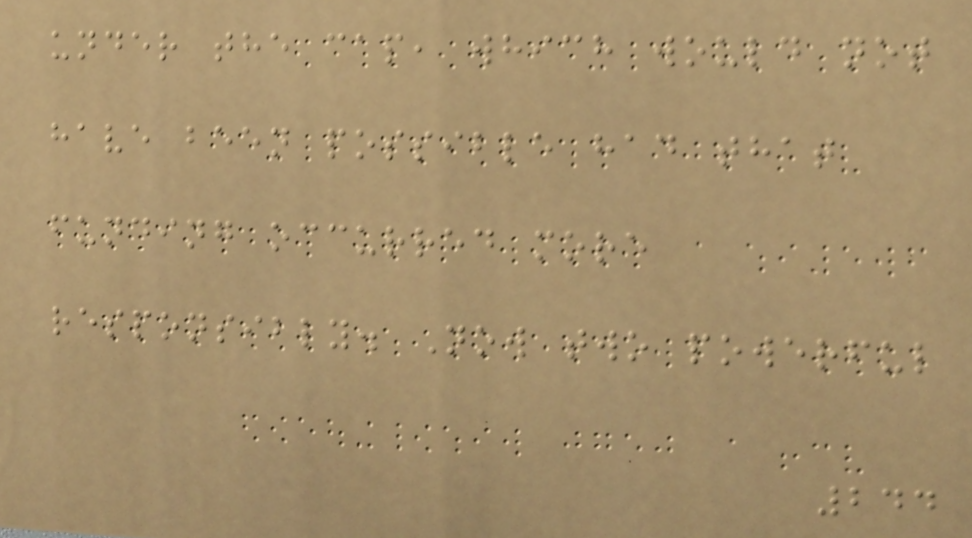under the cap, which would not
have been possible had that
funding occurred more
responsibly. Now two powerful
244
